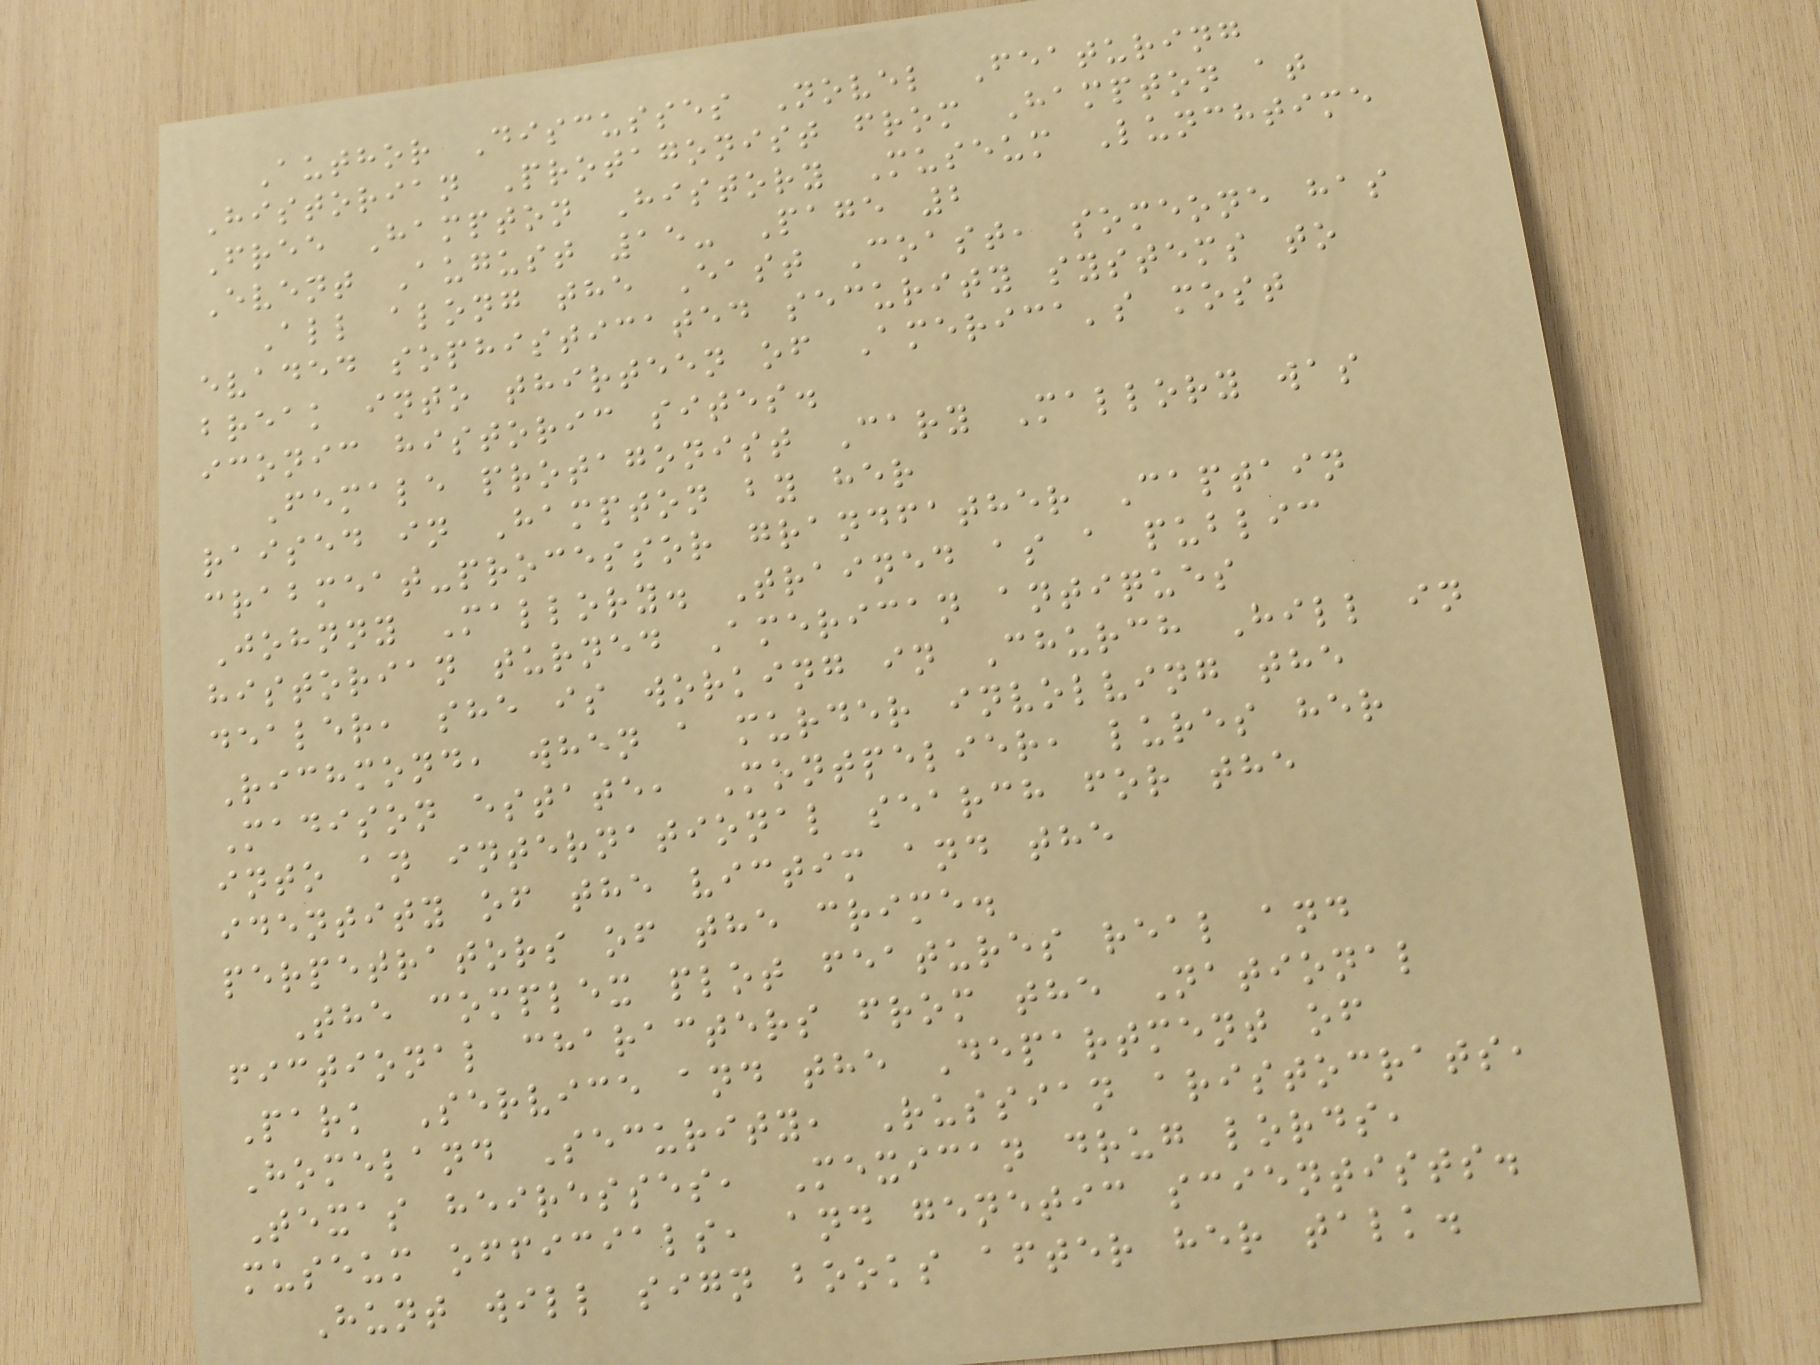Author Discusses Novel Featuring
Historian Protagonist from Hampton at
Free Hampton History Museum Lunchtime
Event August 15- Page 2
All along the East Coast, someone has
evaded sophisticated security systems to
break into thirteen of America's most
iconic historic sites.
Female protagonist Cary Mallory was
raised in Hampton by her
crabmeat-processor grandfather Captain
Johnny Mallory. Trained as a public
historian turned American antiques
dealer, she is working in Church Hill in
Richmond, when a murder involving the
Madison estate, Montpelier, lures her
into an international search for the
identity of the victim and the
perpetrators of the crime.
The complex plot features real and
fictional characters from the National
Park Service and the Department of
Homeland Security, Russian aristocrats,
Texas heiresses, Mexican drug lords,
museum officials, and genetic scientists.
Hunt will sign books after her talk.
